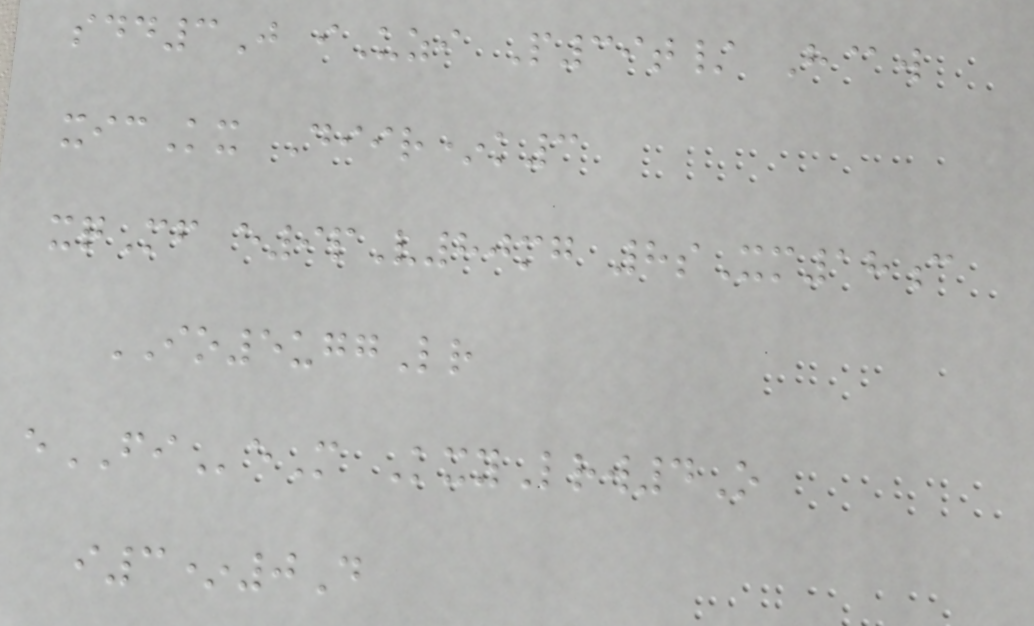sdd3J iUzi P39t/ H@w
xicKx Diir*k3
xqMf e9pV80mg 8sXm18c
IO5uggLr
eFIeM KxyLrw4O
i3*0D
